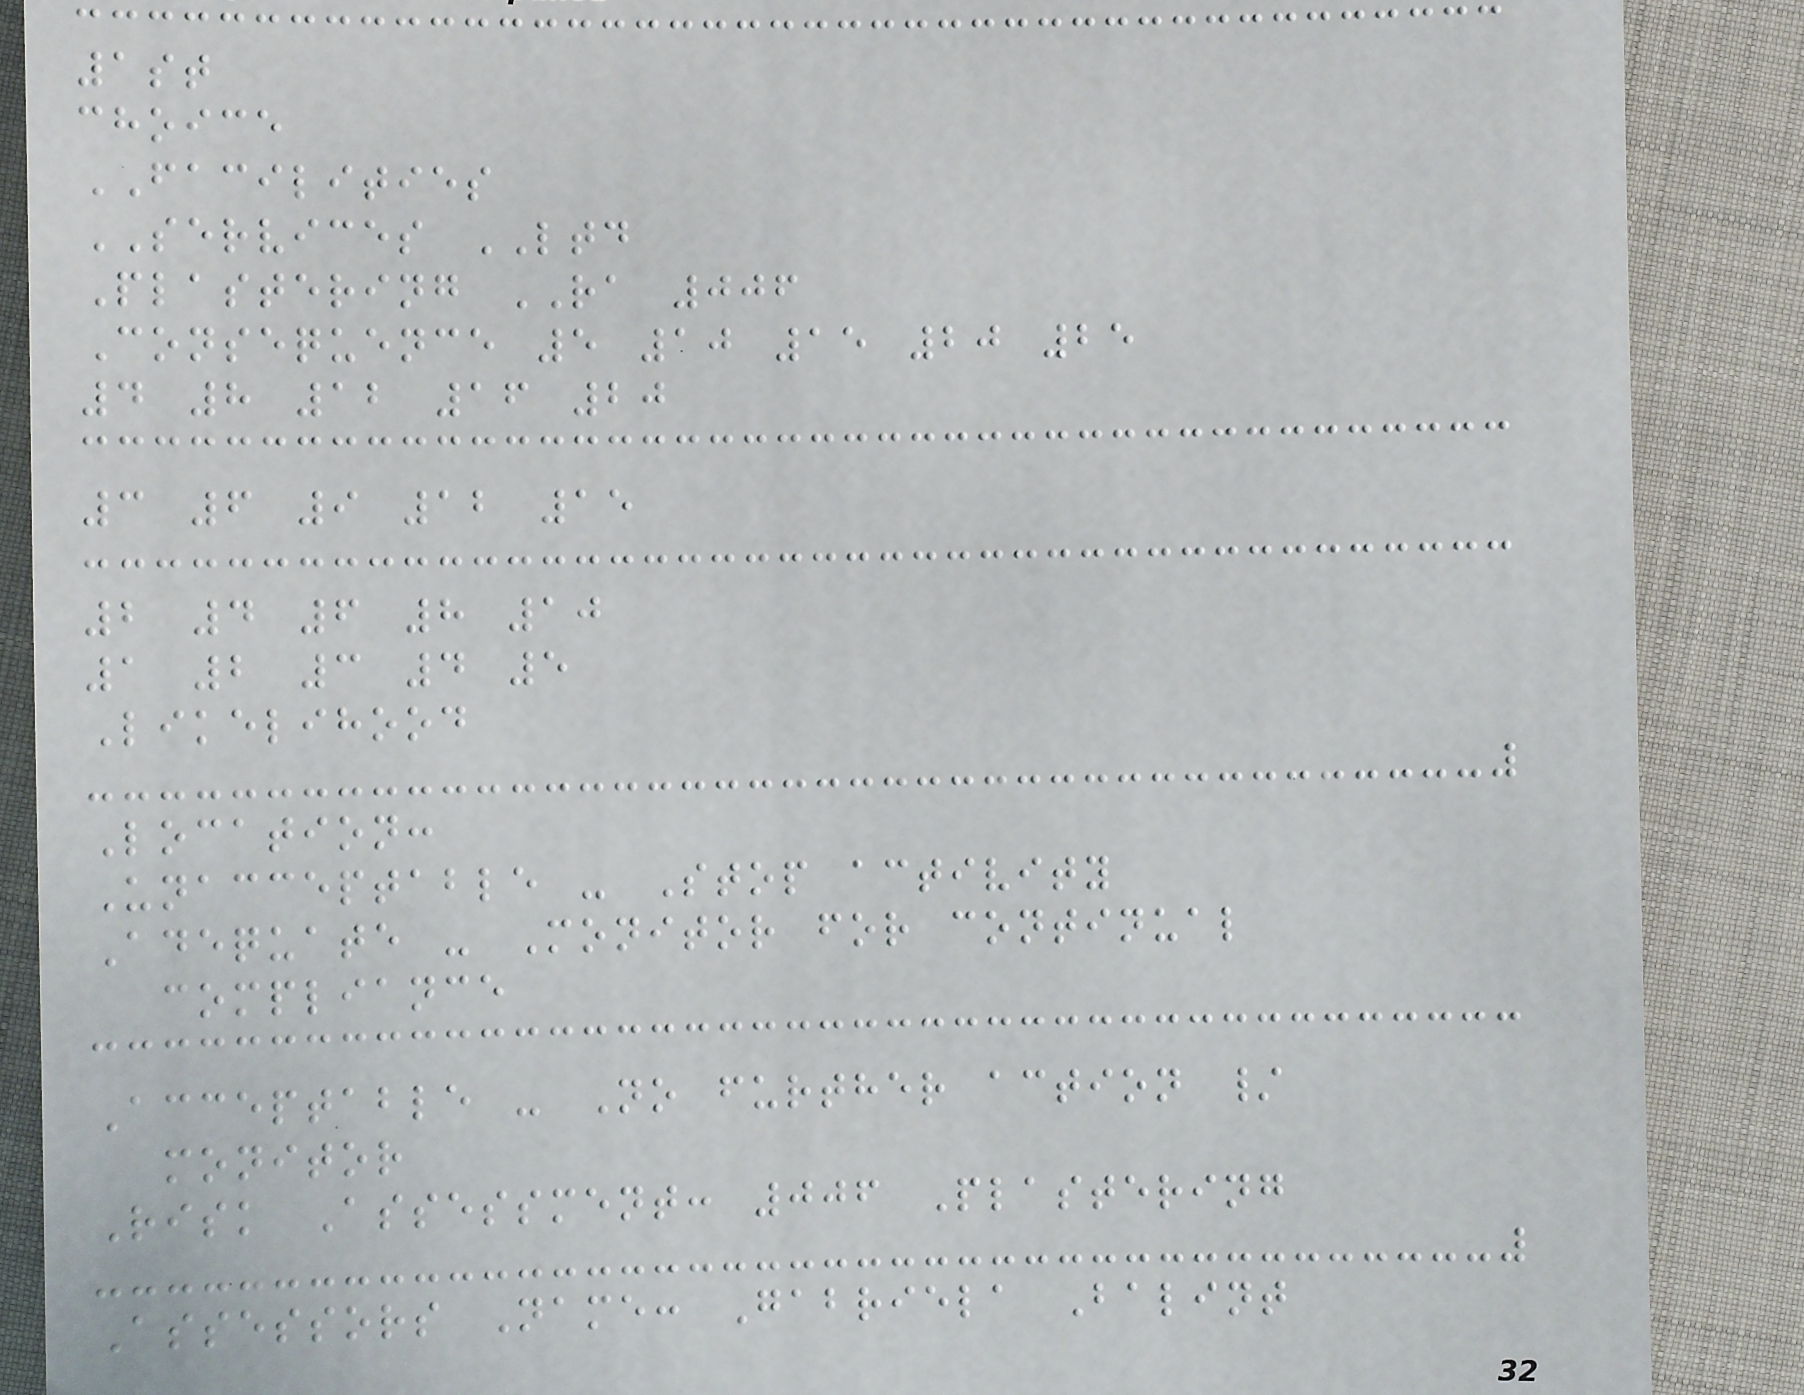1st
choice
FACILITIES
SERVICES LTD
Plastering RA 006
Consequence 5 10 15 20 25
4 8 12 16 20
3 6 9 12 15
2 4 6 8 10
1 2 3 4 5
Likelihood
Location:
Unacceptable - Stop activity
Adequate - Monitor for continual
compliance
Acceptable - No further action /
monitor
Risk Assessment: 006 Plastering
Assessors Name: Gabriela Balint
